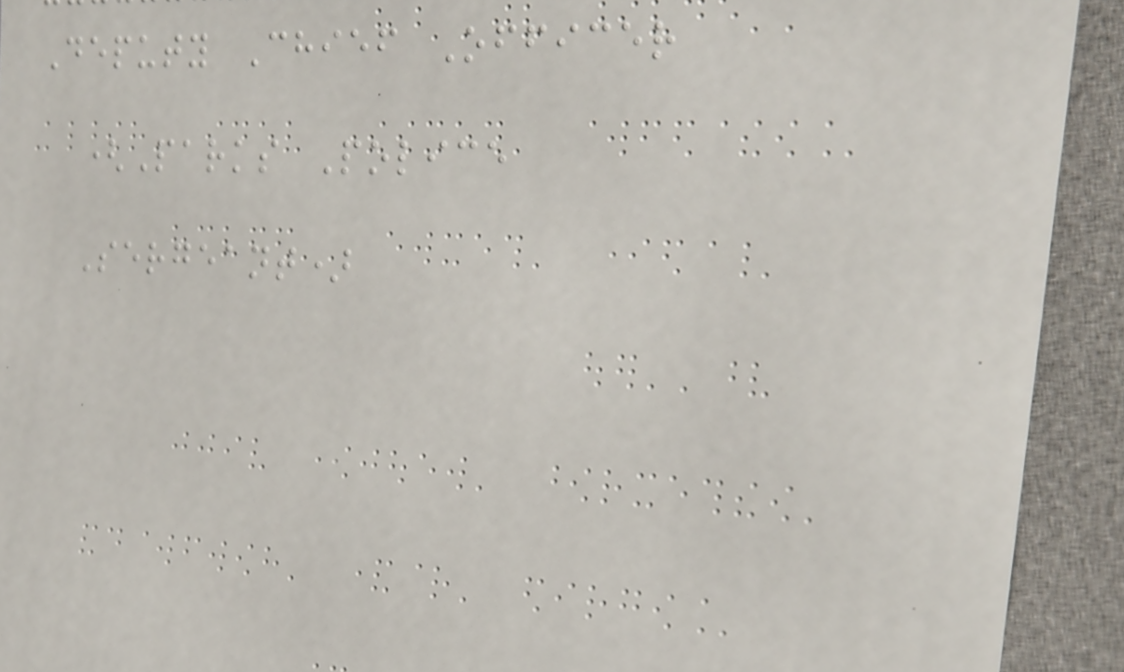Deputy Chief Officer
(Parks Police
Sergeant)
